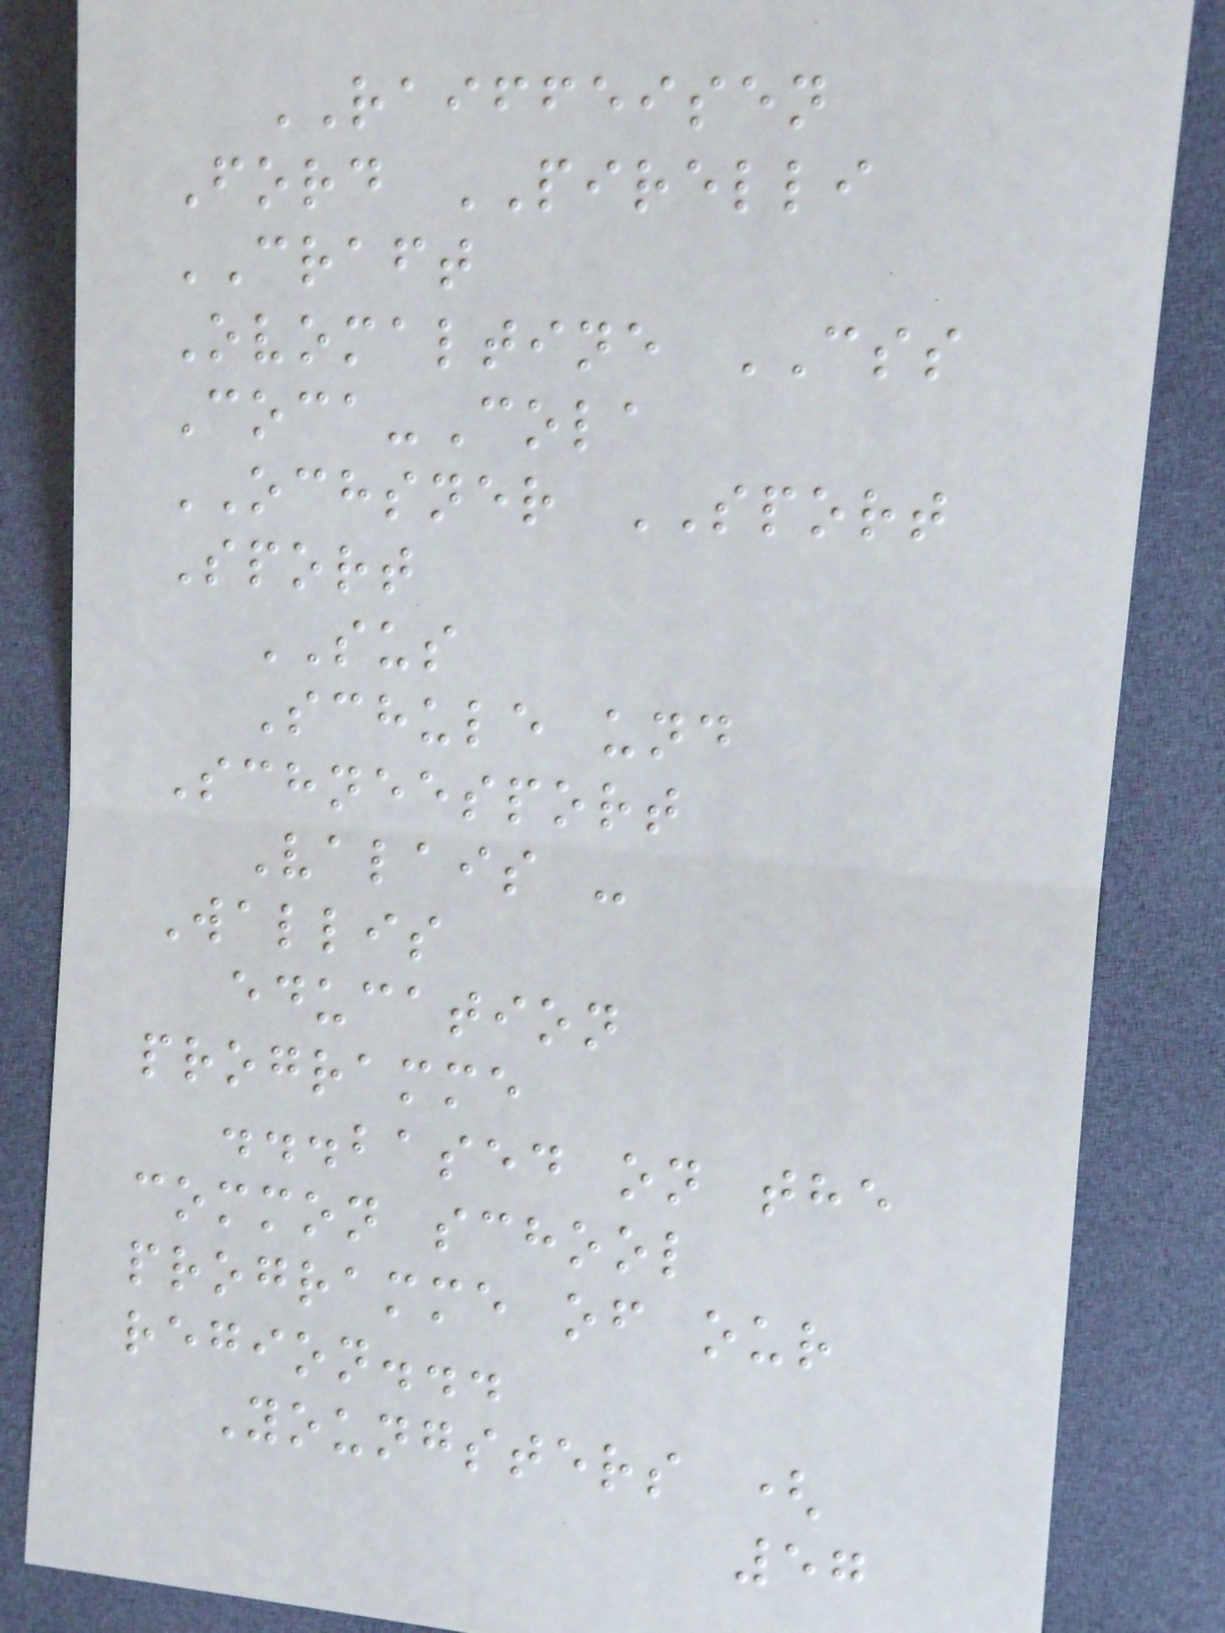RAIFFEISEN
Ford PIRELLI
CRAFT
Ovomaltine CSS
Coca-Cola
OCHSNER SPORT
Sport
SUS
Schule und
Schneesport
Valais -
Wallis
education
programme
...based on the
common school
programme of our
region...
Youngsters (
57
